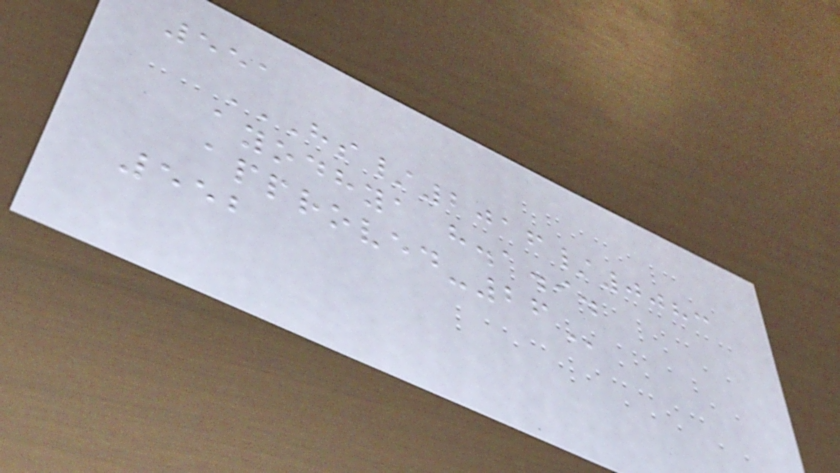551
HS/2016/0083
AYODHYA H.A.I.
APPROVED-26
552
